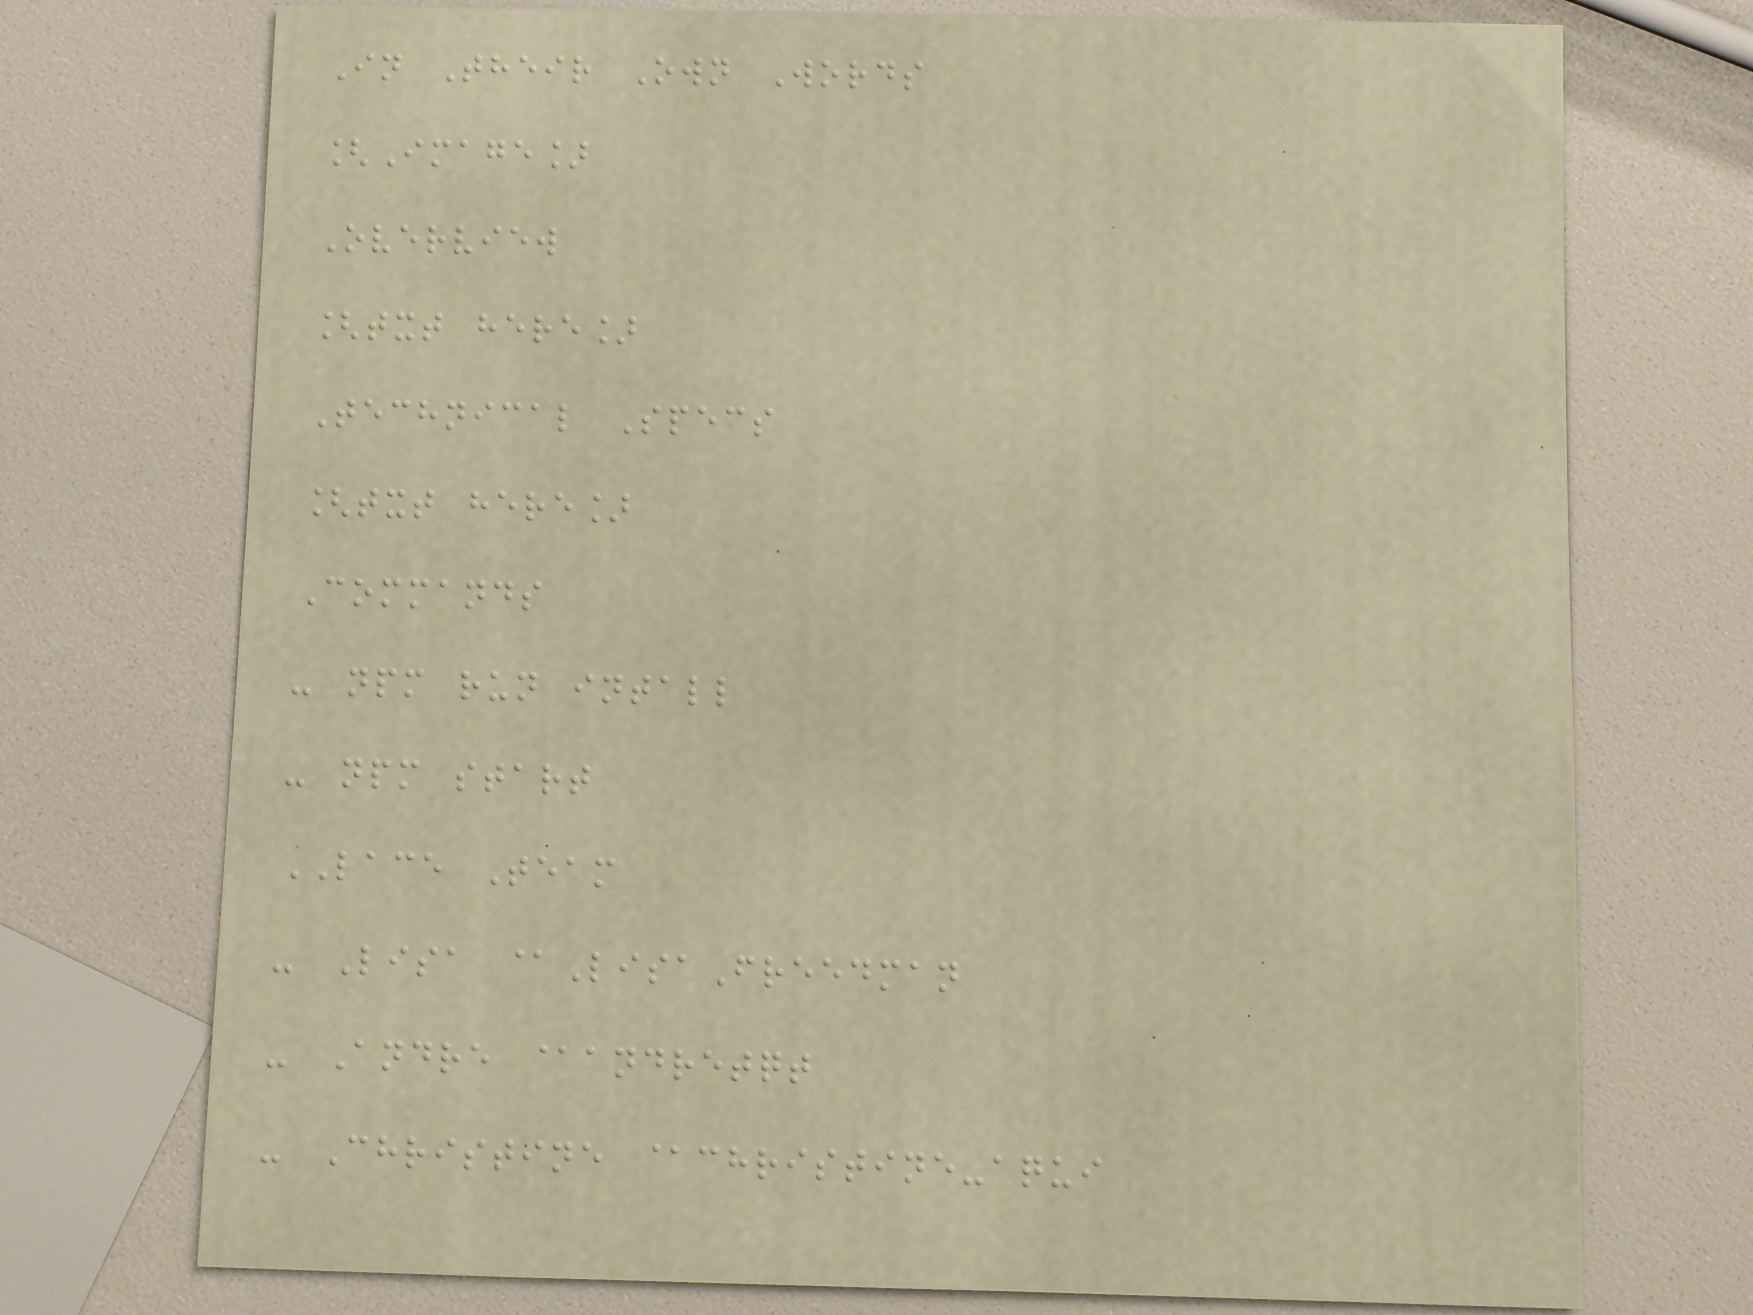In Their Own Words
[Image]
Overview
[txt here]
Technical Specs
[txt here]
Commands
- npm run intall
- npm start
LACE Team
- Lisa @LisaFreedman
- Andre @andretqt
- Christine @christine-aqui
